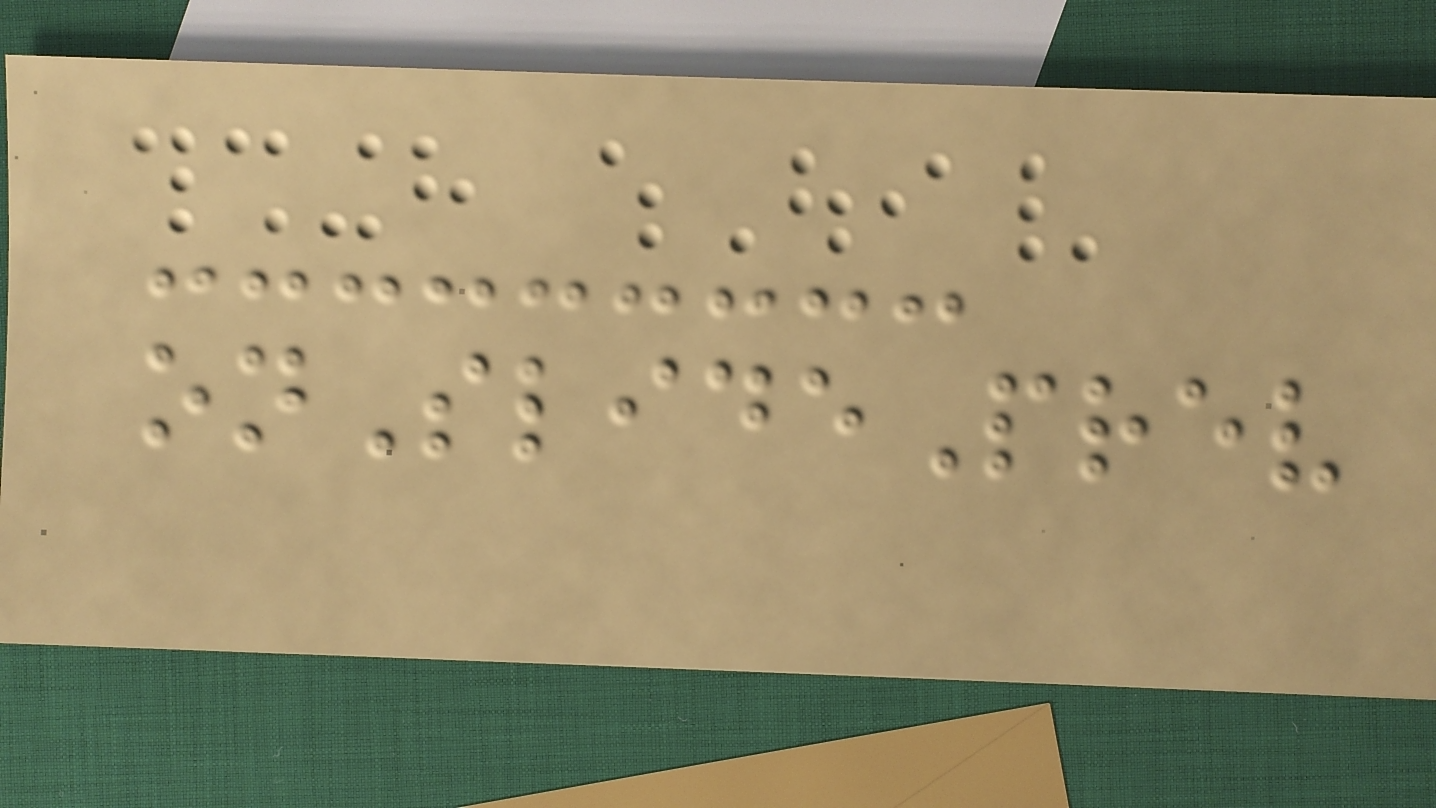onSlidePrev
